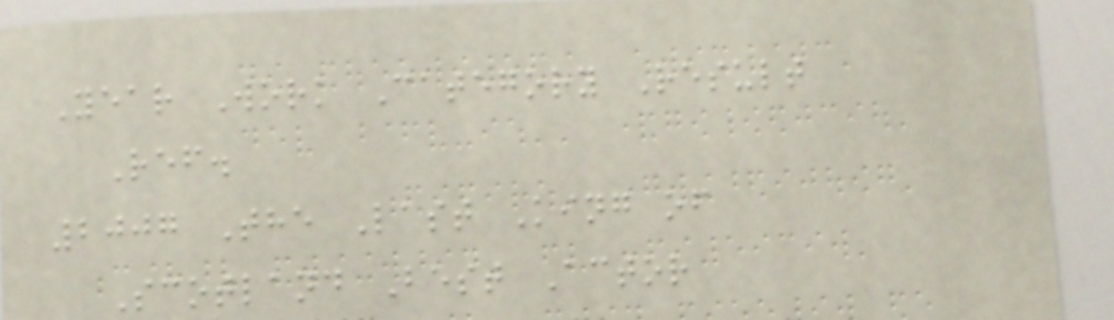Year Work Category Result
Ref.
2007 The Last King of
Scotland Best Actor
